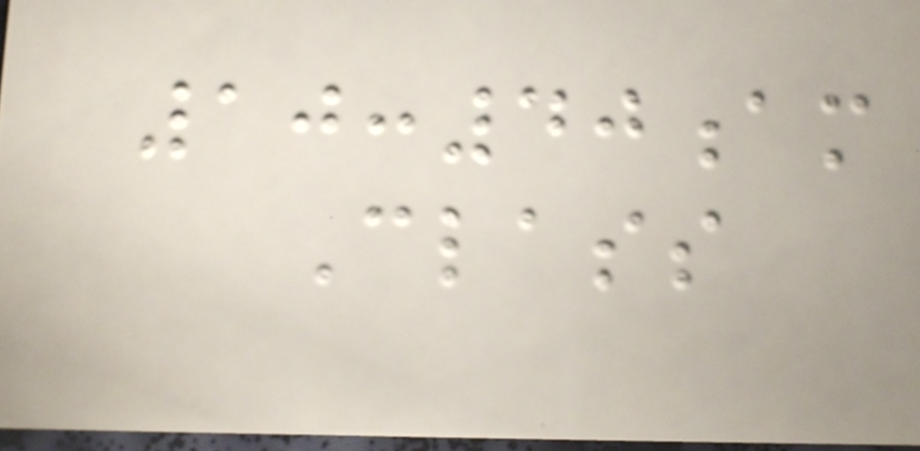10:40am
Class
